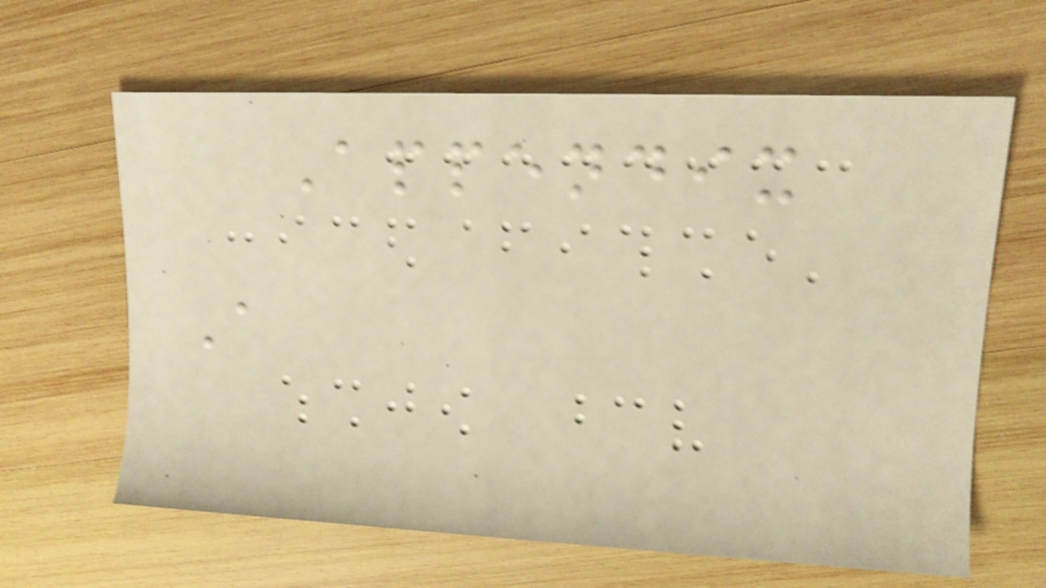Appendix
A
